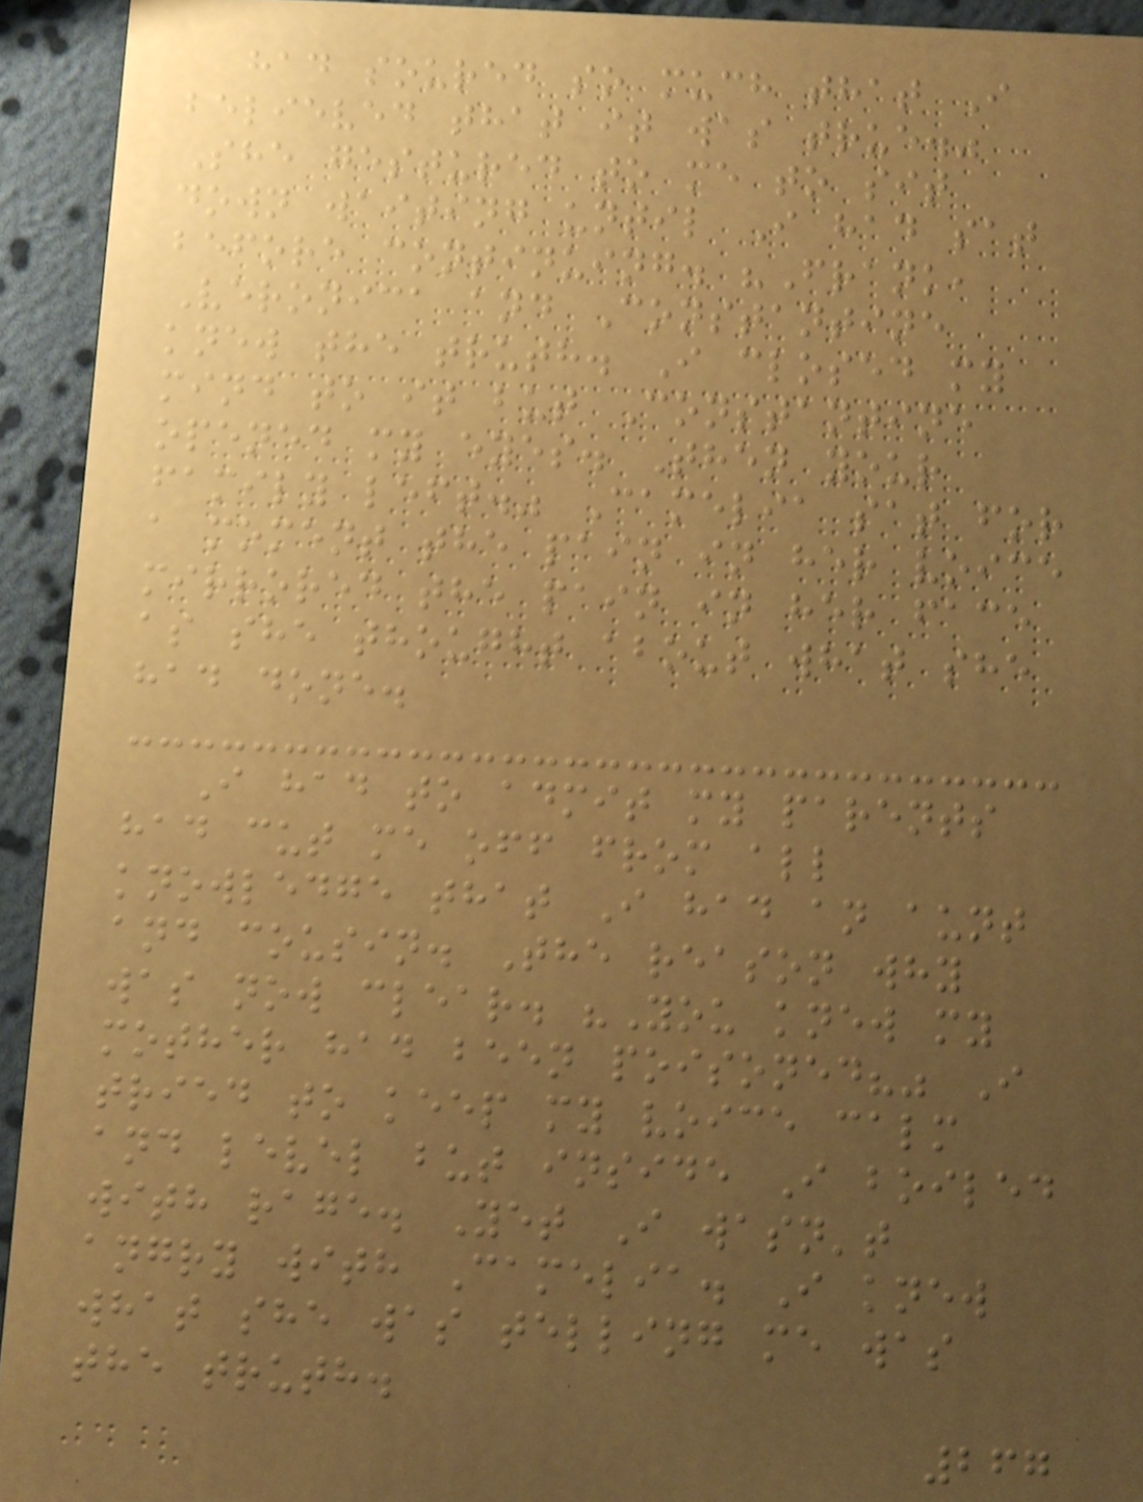had soured so much that I
believed that it was true."
She gestured to me to sit
down waiting until I had sat
before continuing. "Frank,
Veronica and Constantine
knew the truth. I closed my
mind to it but Constantine
opened my eyes. Then your
family left." Camelia sat for
a moment the pain in her voice
mirrored the pain in her face
as she thought about what she
had done.
I had to admit my parents
had cut me off from all
knowledge that I had an aunt
and cousin. The reason why
was now clear. "You knew my
mother had been poisoned?" I
tried to keep my voice calm
and level but inside I boiled
with rage. Yet I wasn't
angry with Camelia. I knew
what she was telling me was
the truth.
267
